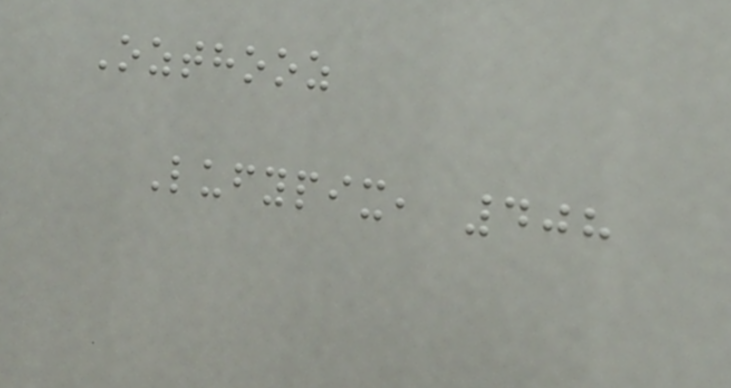Ozthooz
Lufypix, 408
